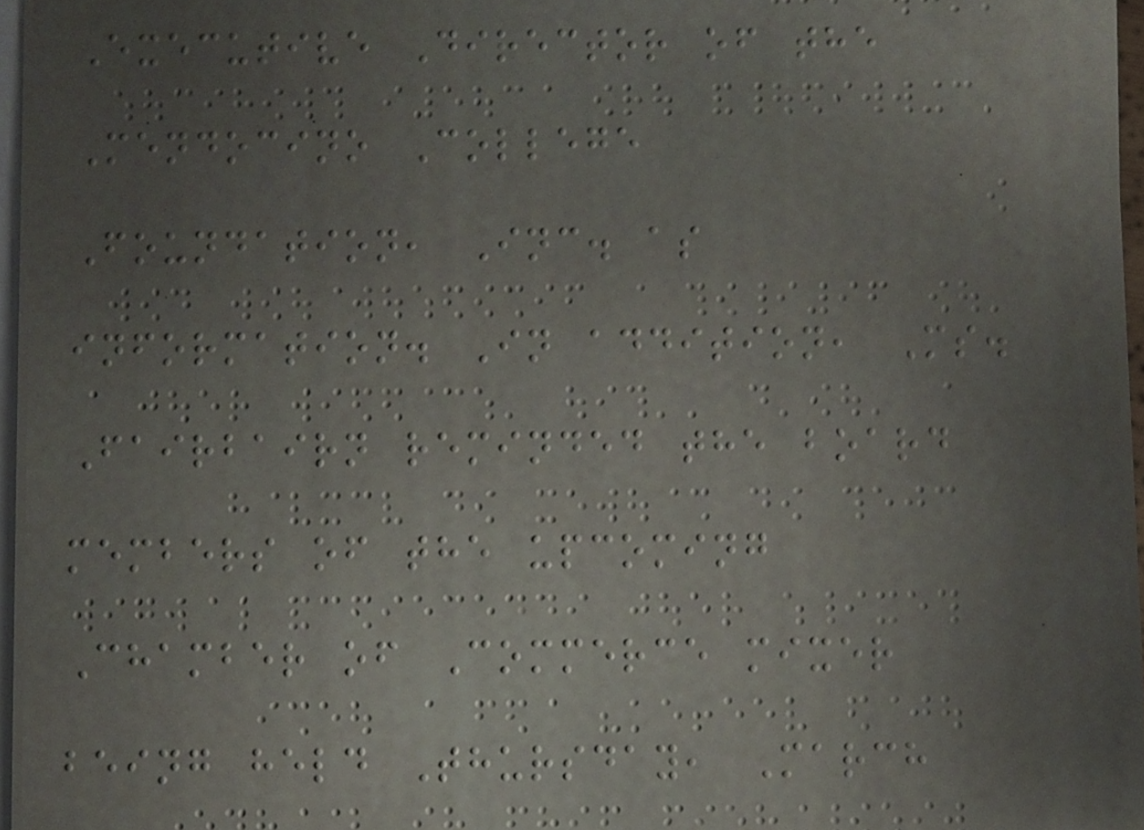Executive Director of the
Mendocino College
Foundation, Inc. as
information. In addition, Ms.
Fairbairn reminded the board
members of the upcoming
Chamber of Commerce mixer
being held Thursday, March
